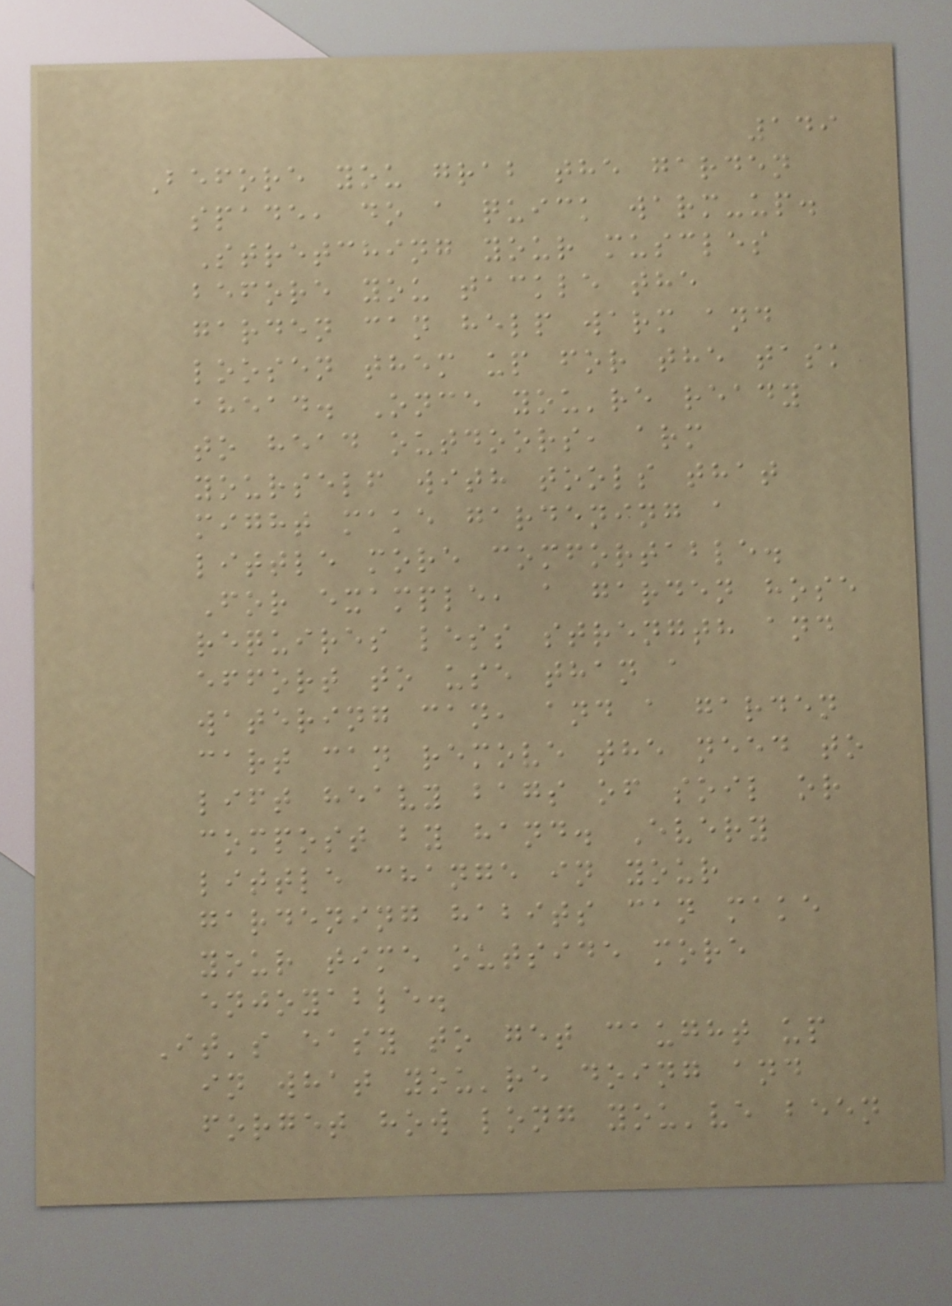149
Before you grab the garden
spade, do a quick warm-up.
Stretching your muscles
before you tackle the
garden can help warm and
loosen them up for the task
ahead. Once you're ready
to head outdoors, arm
yourself with tools that
might make gardening a
little more comfortable.
For example, a garden hose
requires less strength and
effort to use than a
watering can, and a garden
cart can remove the need to
lift heavy bags of soil or
compost by hand. Every
little change in your
gardening habits can make
your time outside more
enjoyable.
It's easy to get caught up
in what you're doing and
forget how long you've been
